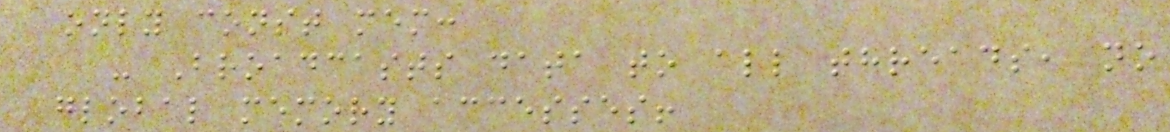only const mem:
- Broadcasts data to all threads, no
global memory accesses!
